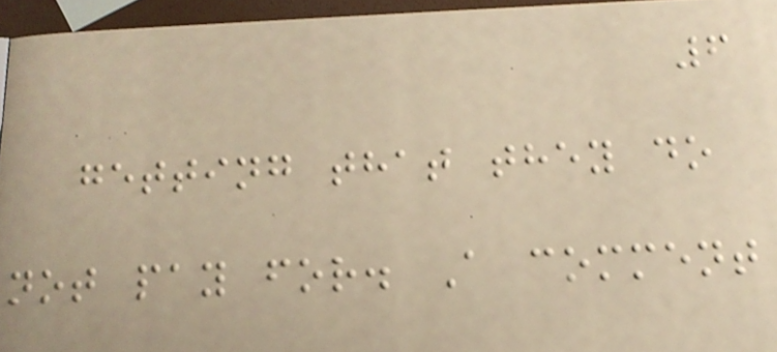6
getting that they do
not pay for. A comment
